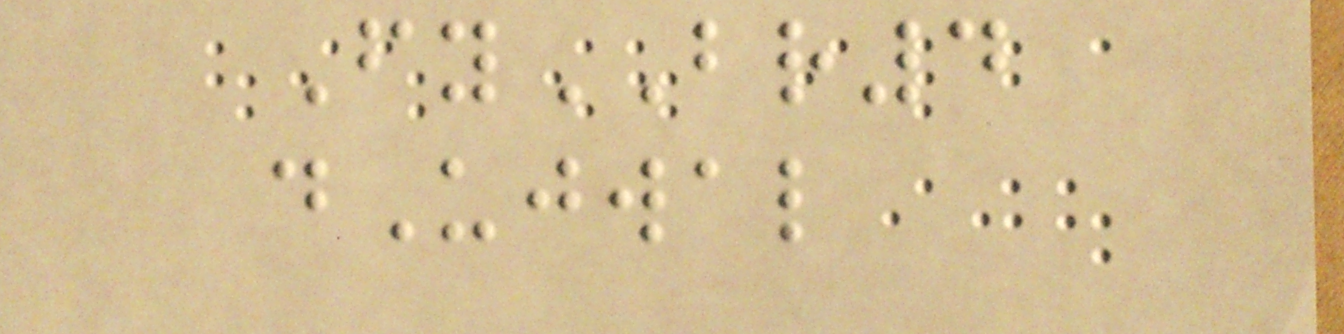FyBR4
dUjwal
